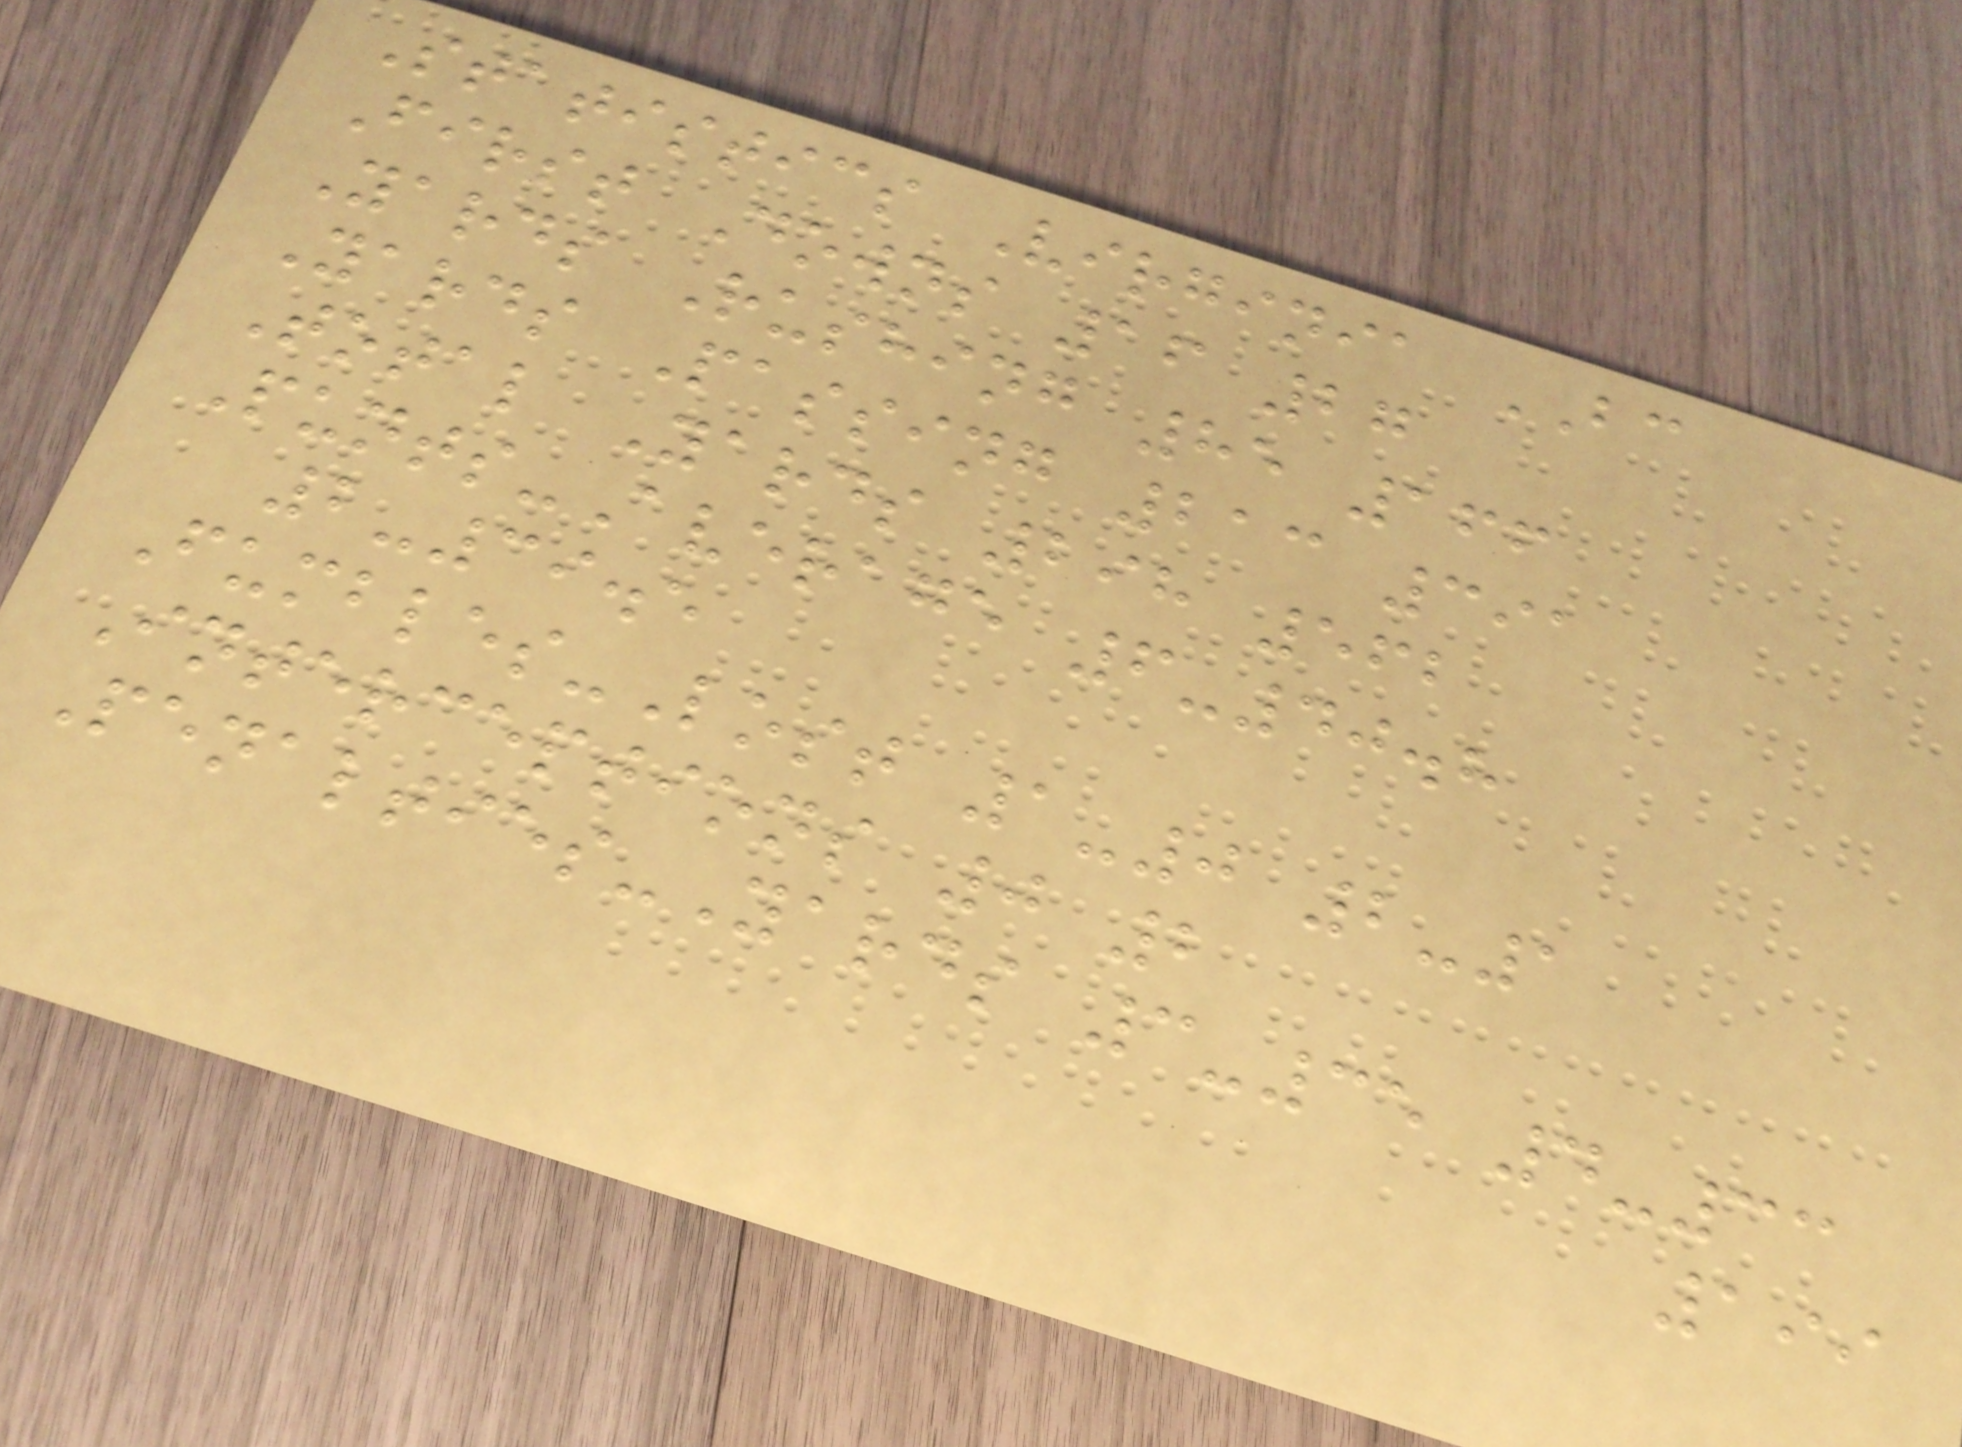Statistics Virginia BC
First Downs 16 27
Yards Rushing 85 166
Yards Passing 213 391
Total Yards 298 562
Punts-Average 6-40.8
2-39.5
Fumbles-Lost 1-0 2-1
Interceptions 0 2
Penalties-Yards 3-35 4-33
199
